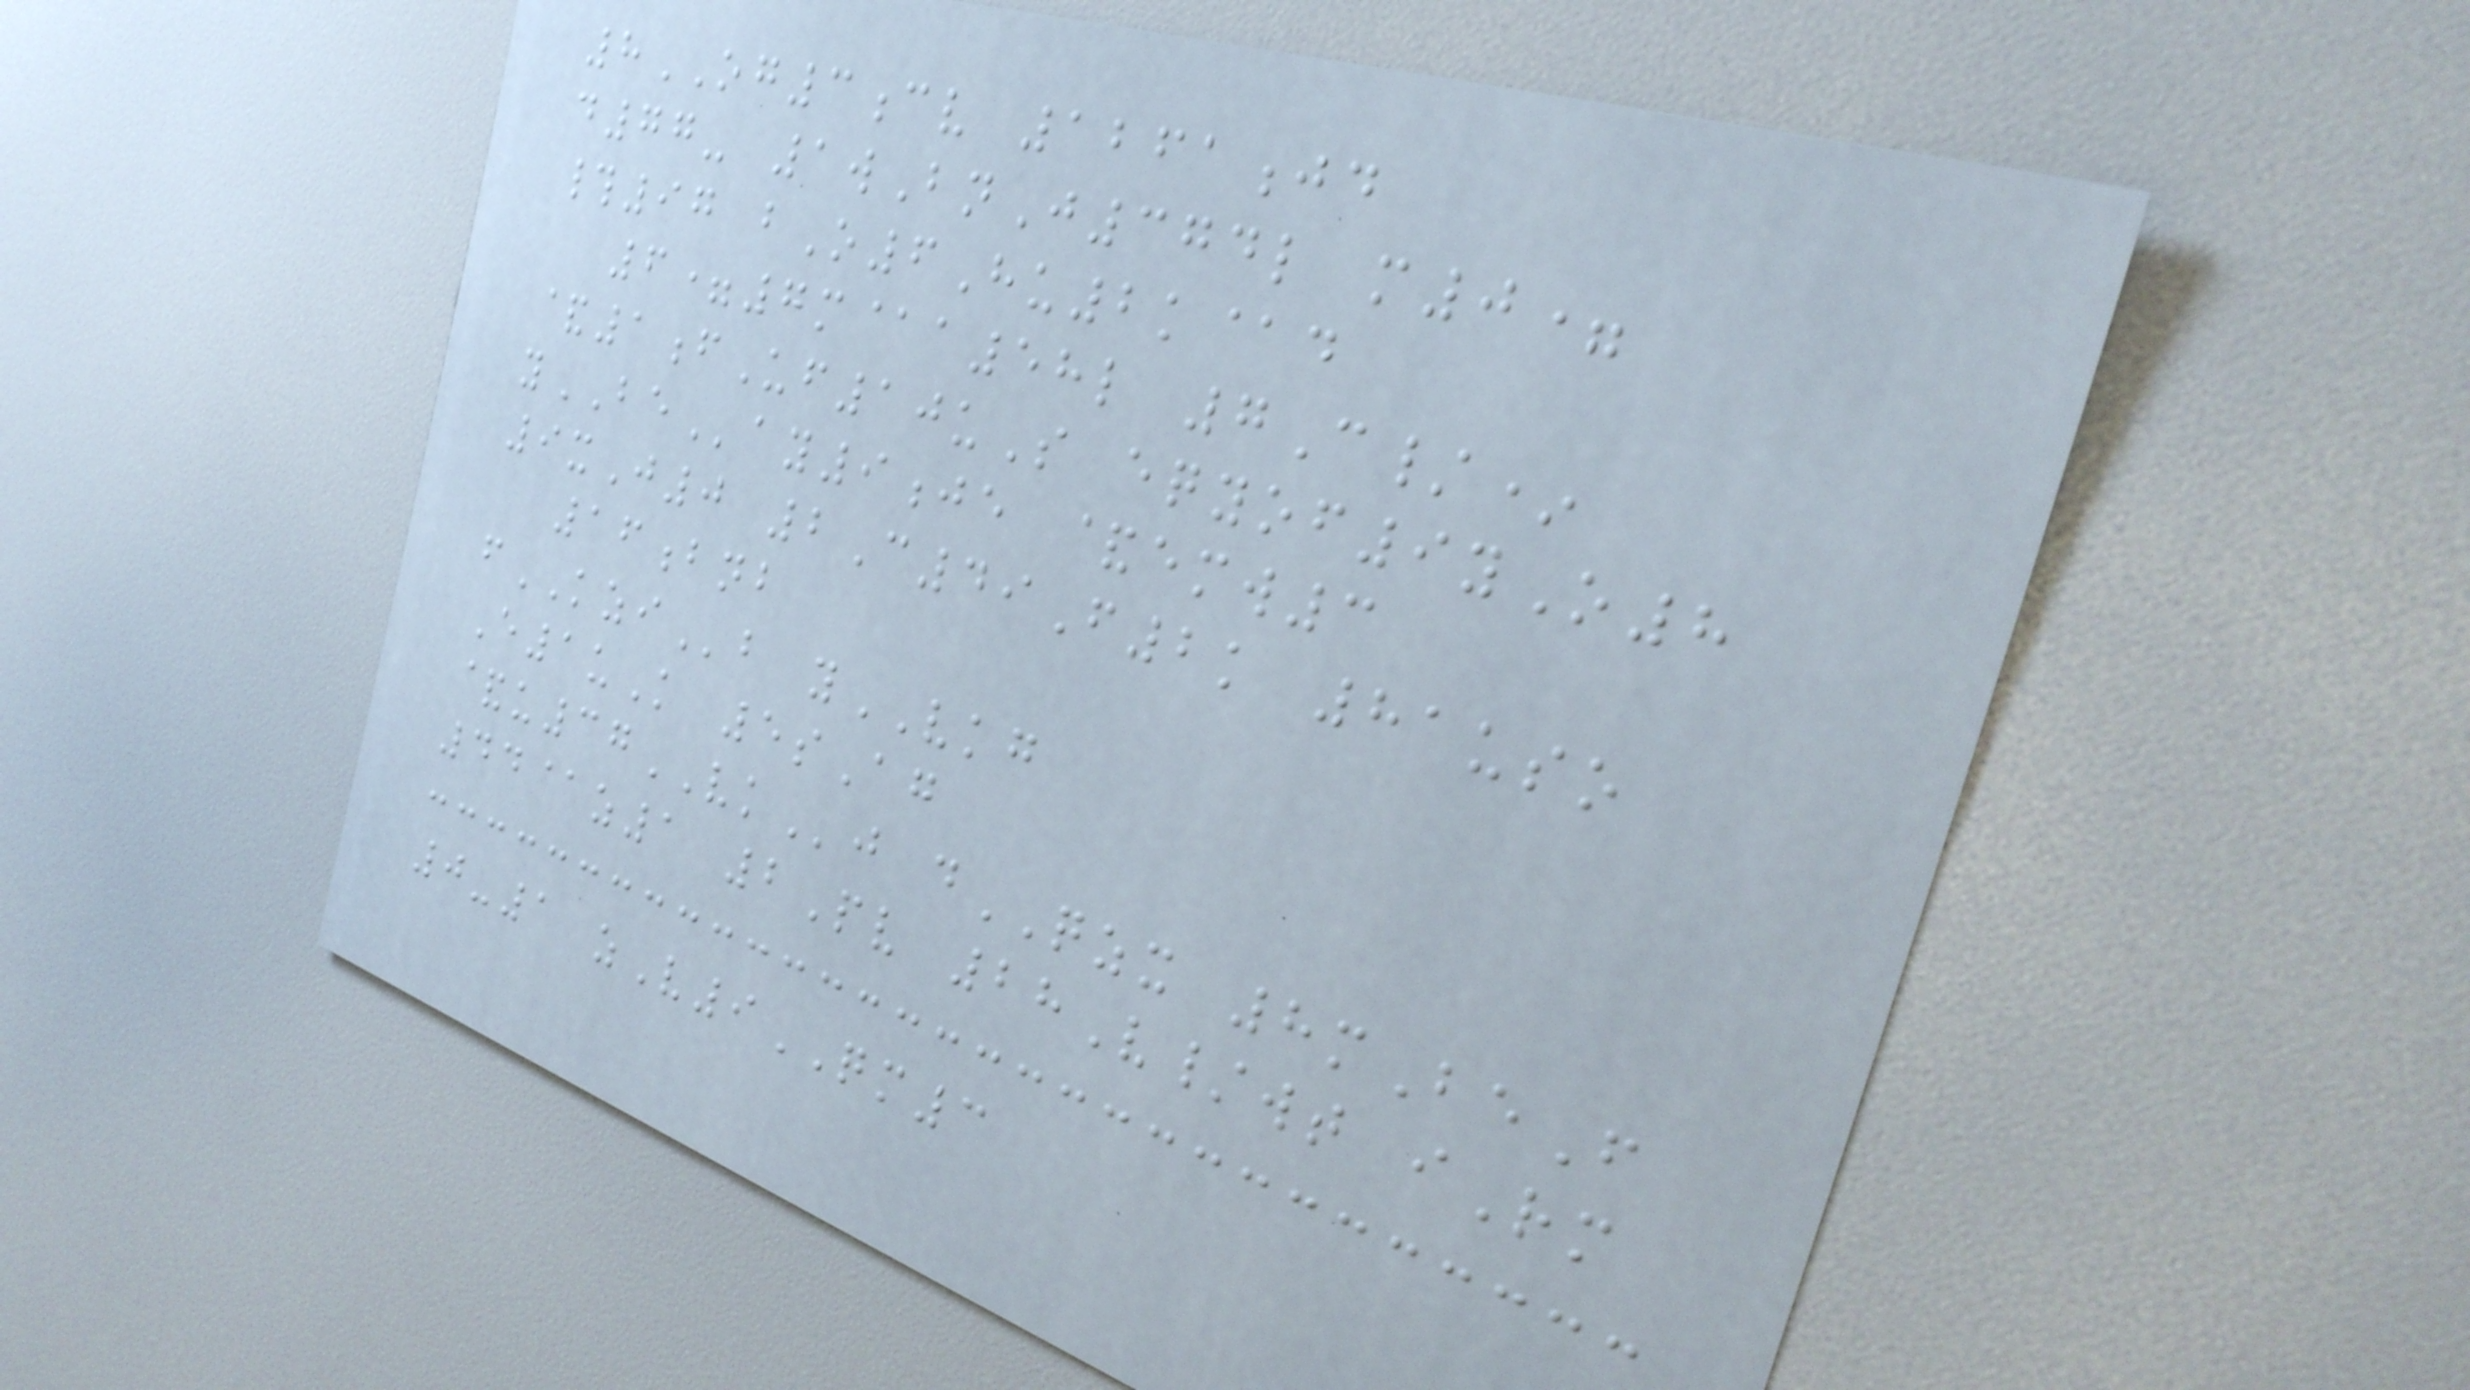8OG3cv 1261jd
d77- 1wBnJ374l m0=
#97 bO6Hu2k@d
6=7m@a58l 7C/*
&1fUf10uS eqyof9yO8
yBEay9je &emw3
9xJ0 2C49F2k 81uso
16bnb
fKZIb yVKG
E1uK 5sAg
&u37VKj dQZX 8mBeF
44@z1 2Pv 28V/wt iRm
0-1 zV9QM3
